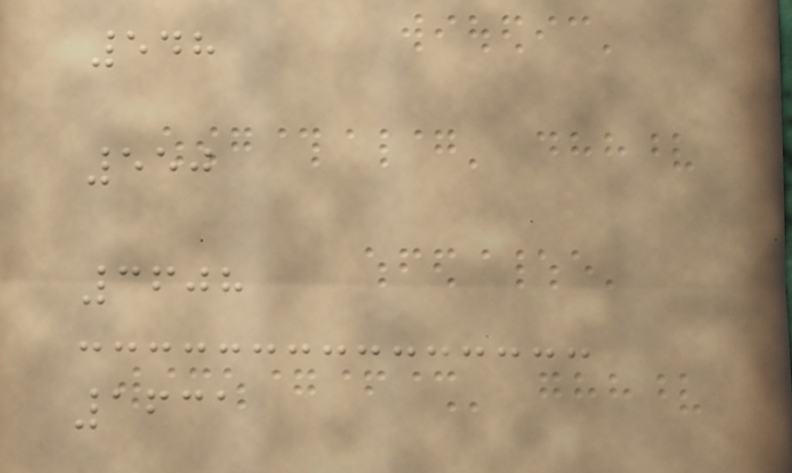548
550
3608
1631
